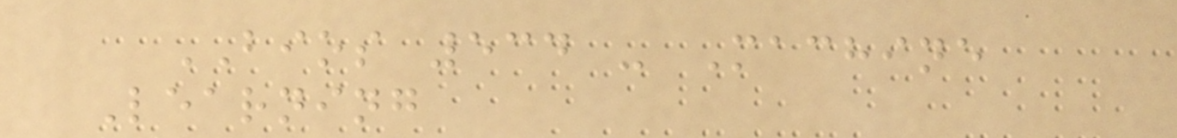BIOS 534 - Machine
Learning
